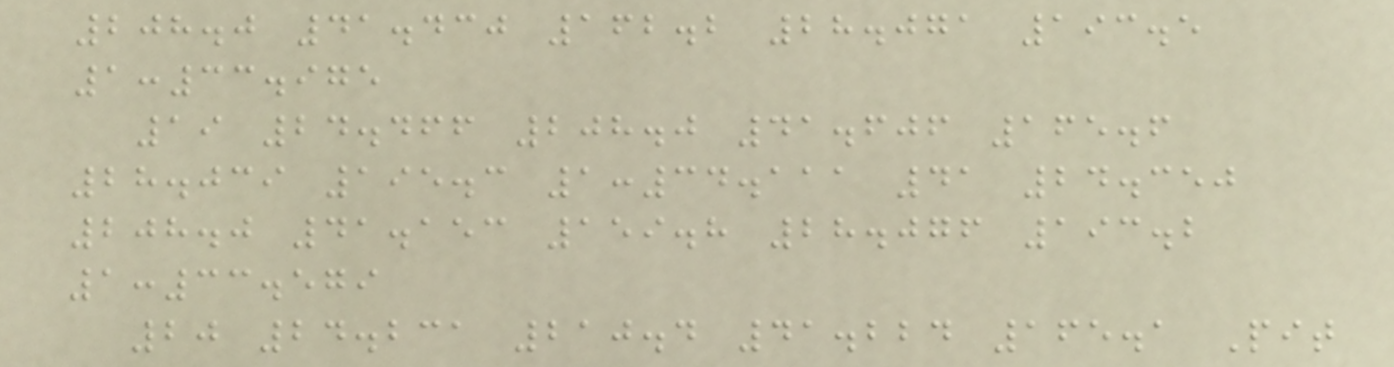208.0 41.430 162.2 28.071 193.5
1:33.975
19 24.466 208.0 41.606 165.6
28.039 195.3 1:34.111 41 24.350
208.0 41.153 159.8 28.076 193.2
1:33.579
20 24.231 210.4 41.224 165.1 Pit
